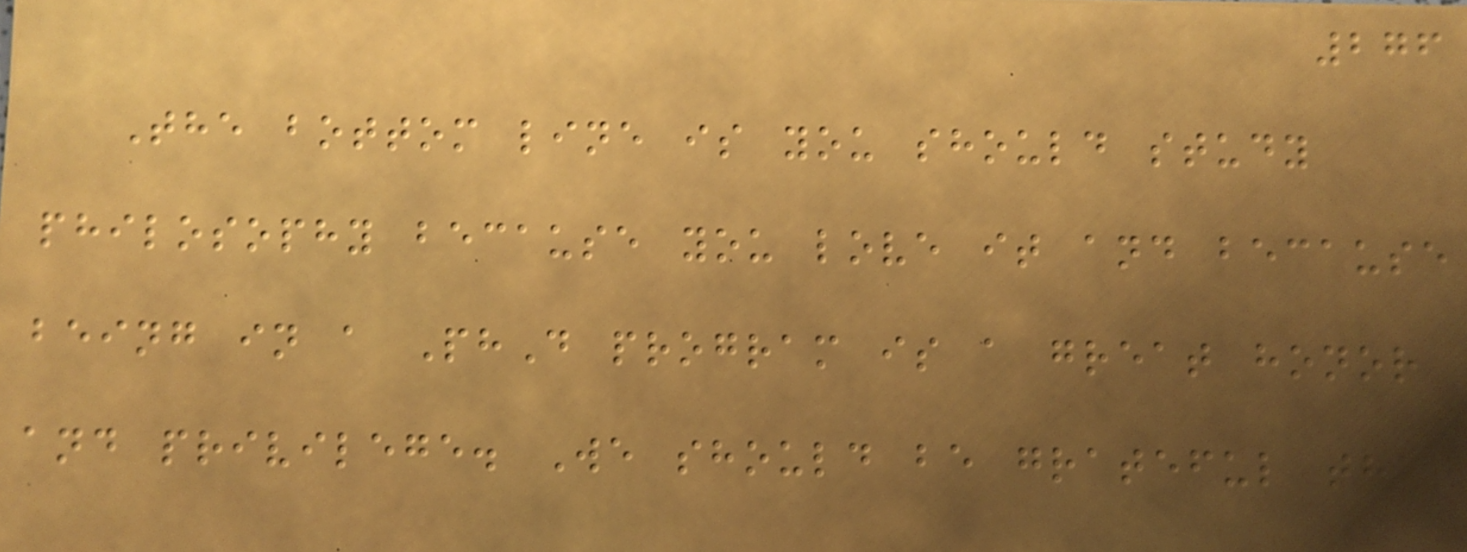276
The bottom line is you should study
philosophy because you love it and because
being in a PhD program is a great honor
and privilege. We should be grateful that
